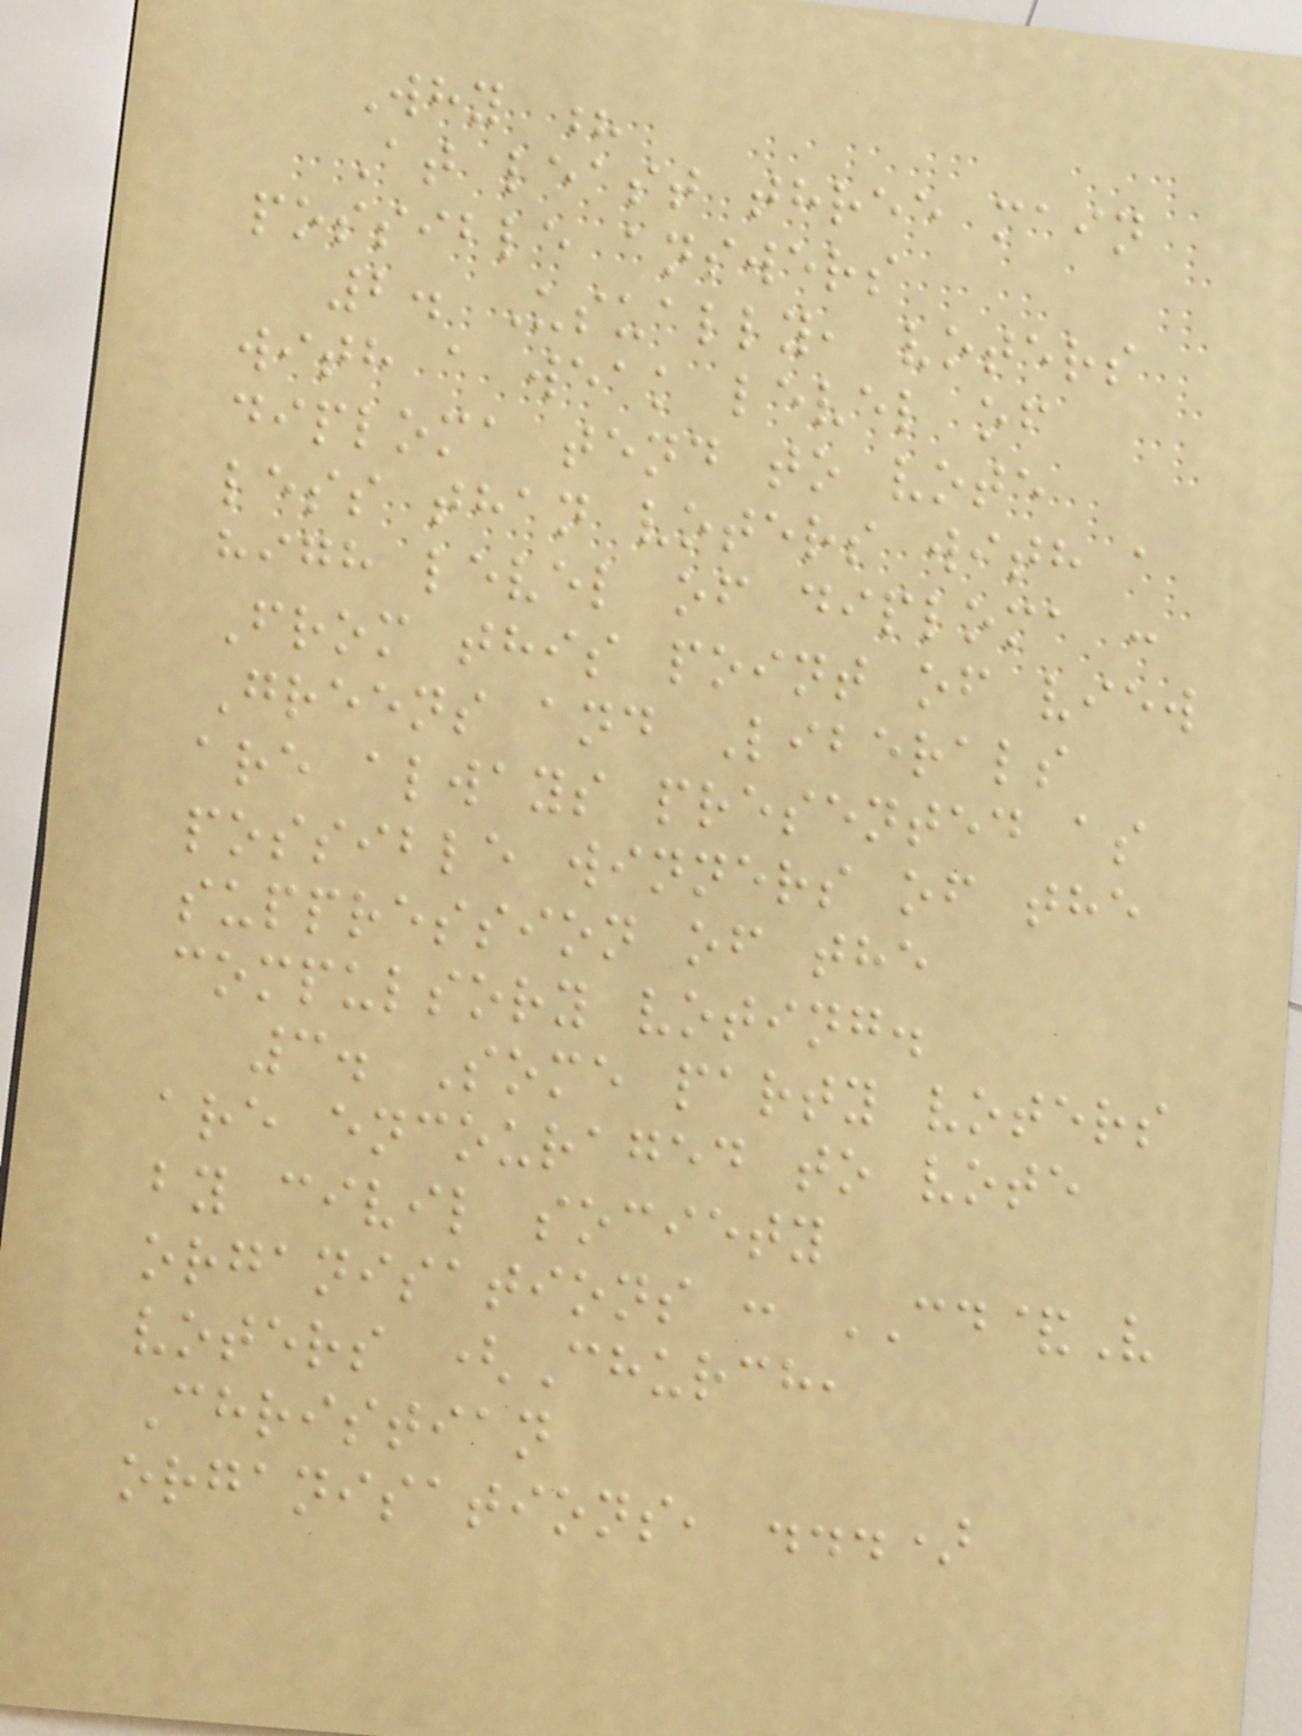Why ?
At least three main
possible answers
2. Usually, voters
with a weak level of
diploma tend to vote
less than voters with a
high level of diploma :
From this point of view
Greens and Liberals
are always presented as
possible winners of the
suppression of the
compulsory voting.
3. Some party voters
are encouraged to vote
by civil society
organisations : CD&V
voters (Church,
Christian
organisations, ...)
